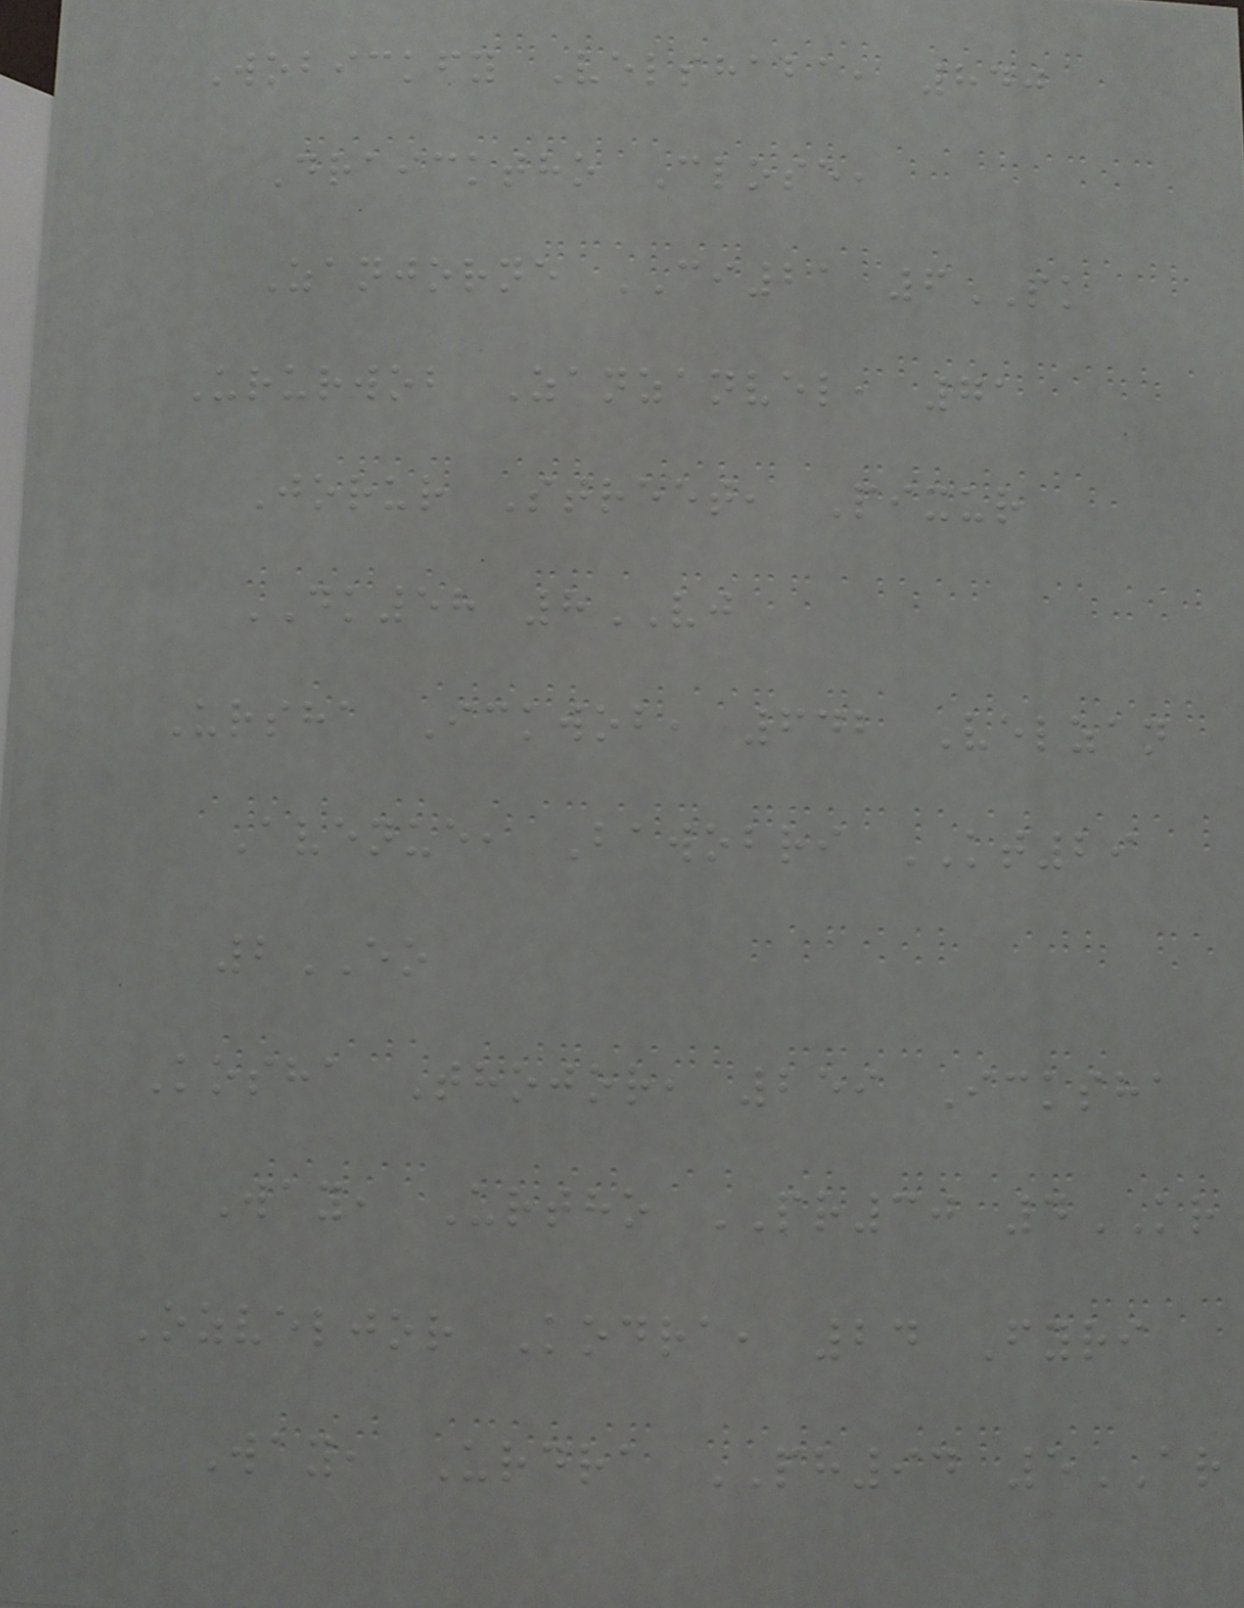Wobickfy Velshaba, 840
Draicktho Close,
Zanjorne CI21 6PK
Ururwob Zanzanvel, 71
Jorur Street, Pixur
DK58 8VJ
Ursha Ickwob, 642 Velzan
Avenue, Bawobri KT29
2EO
Kosha Thojor, 259 Icksha
Way, Urtho PR30 4KR
Ozveljor Kodra, 24 Fyri
Way, Urdra PH94 5AR
